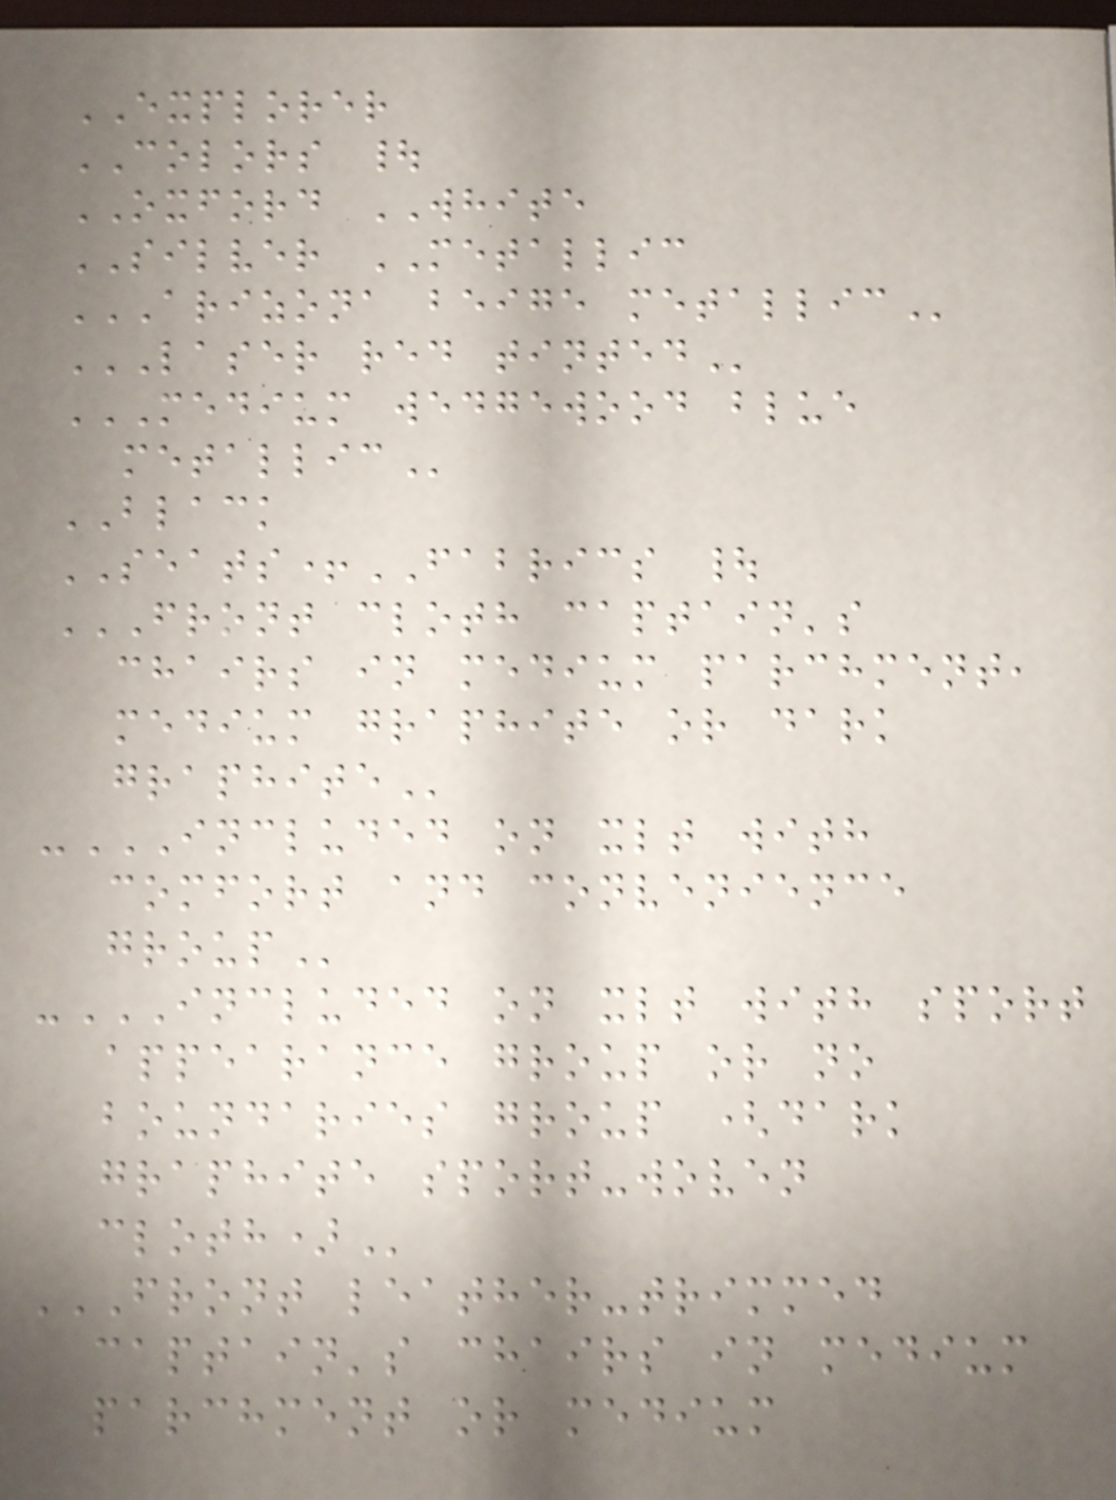EXPLORER
COLORS |
OXFORD WHITE
SILVER METALLIC
ARIZONA BEIGE METALLIC
LASER RED TINTED
MEDIUM WEDGEWOOD BLUE
METALLIC
BLACK
SEATS+FABRICS |
FRONT CLOTH CAPTAIN'S
CHAIRS IN MEDIUM PARCHMENT,
MEDIUM GRAPHITE OR DARK
GRAPHITE
-INCLUDED ON XLT WITH
COMFORT AND CONVENIENCE
GROUP
-INCLUDED ON XLT WITH SPORT
APPEARANCE GROUP OR NO
BOUNDARIES GROUP (DARK
GRAPHITE SPORT-WOVEN
CLOTH)
FRONT LEATHER-TRIMMED
CAPTAIN'S CHAIRS IN MEDIUM
PARCHMENT OR MEDIUM
